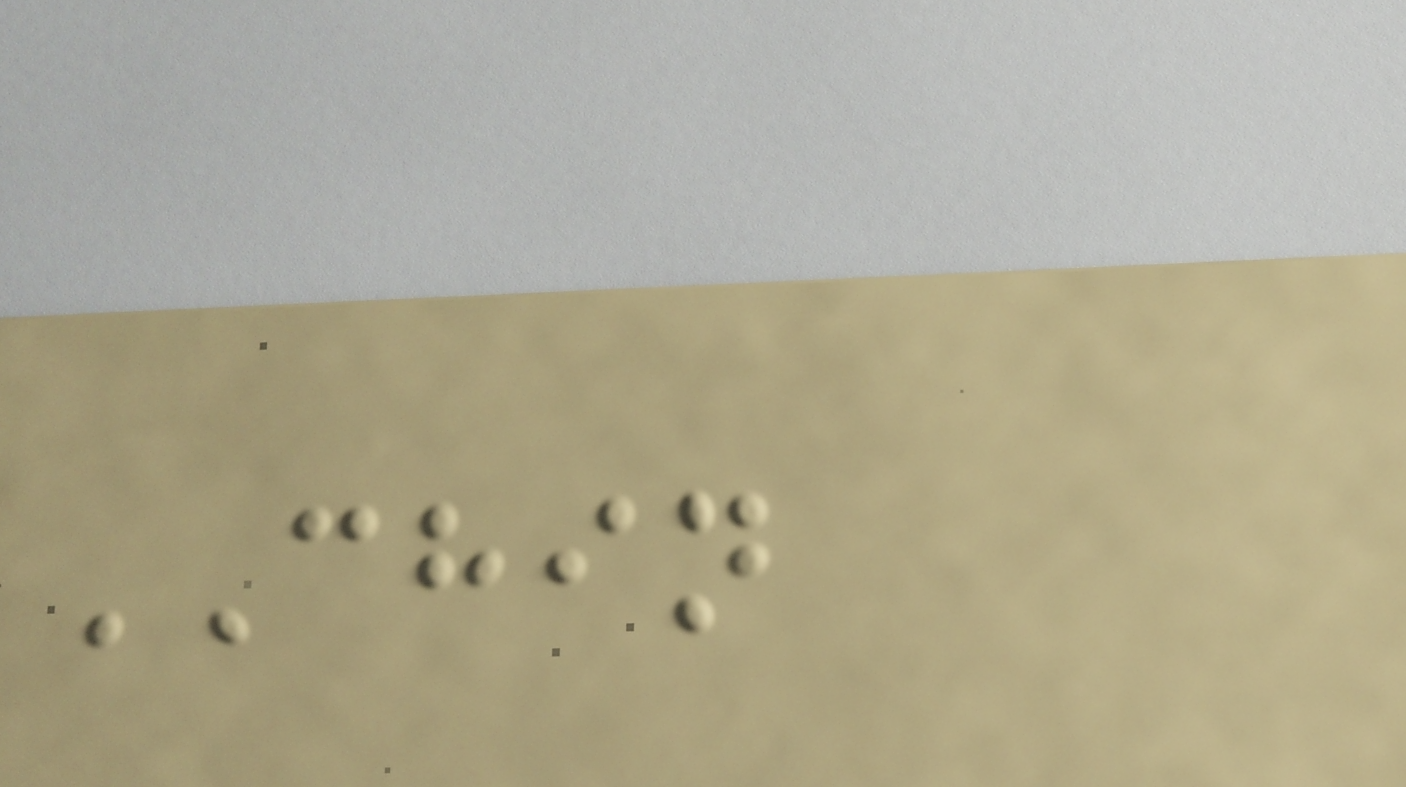CHIN
